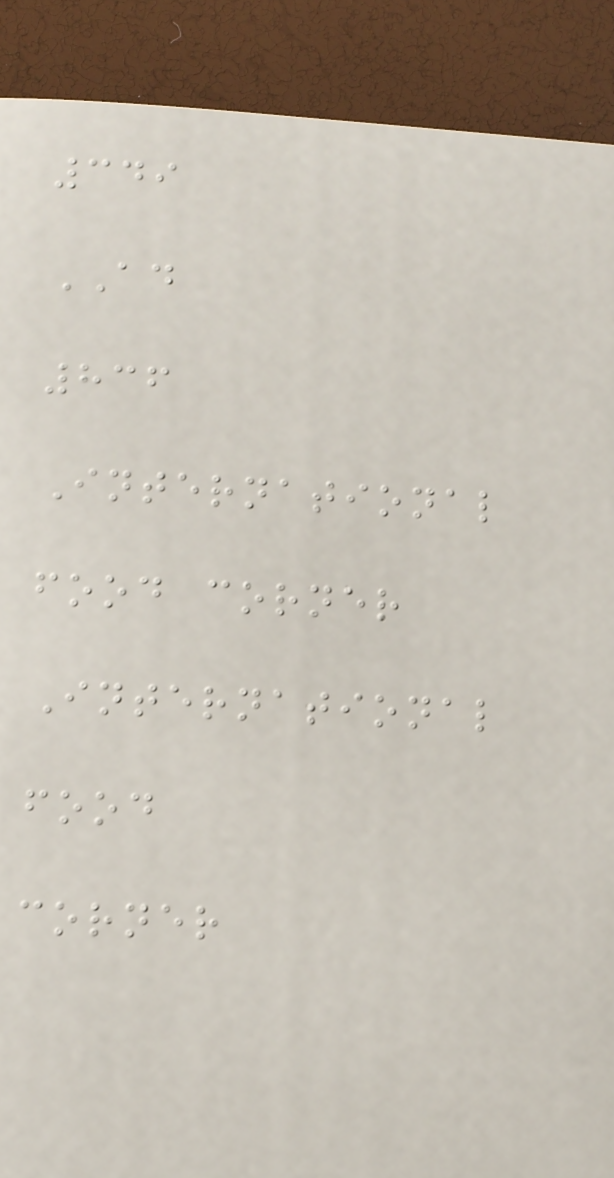349
AD
836
International
food corner
International
food
corner
